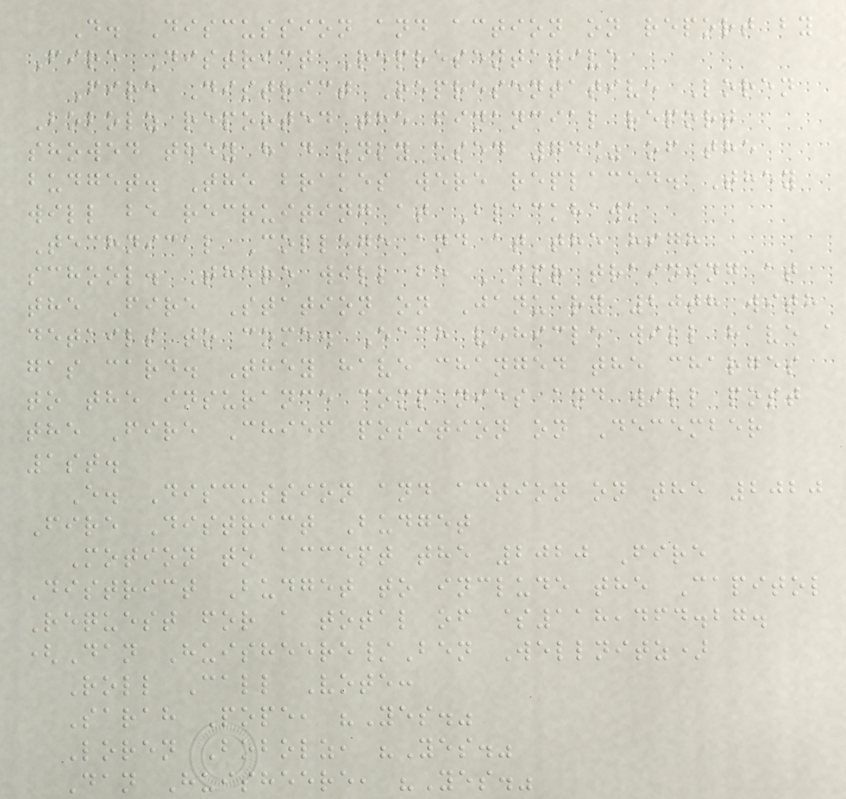D. Discussion and action on report by
Fire District Representative
Fire District Representative Loren
Bobolz reported the financial report
showed they had only used 74% of the
budget. The brakes were replaced. They
will be recruiting at Blackhawk
Technical College and at the high
school. There will be CPR training at
the Fire Station on January 20th with
details to come. Each vehicle will have a
gas card. They have changed the charges
to the insurance companies and will post
the Fire Chief position on December
1st.
E. Discussion and action on the 2020
Fire District Budget
Motion to accept the 2020 Fire
District Budget to include the Capitol
Request for a total of $118,464.27.
(Dan Huisheere/Ben Wellnitz)
Roll Call Vote:
Sarah Pope, "Yes."
Loren Bobolz, "Yes."
Dan Huisheere, "Yes."
